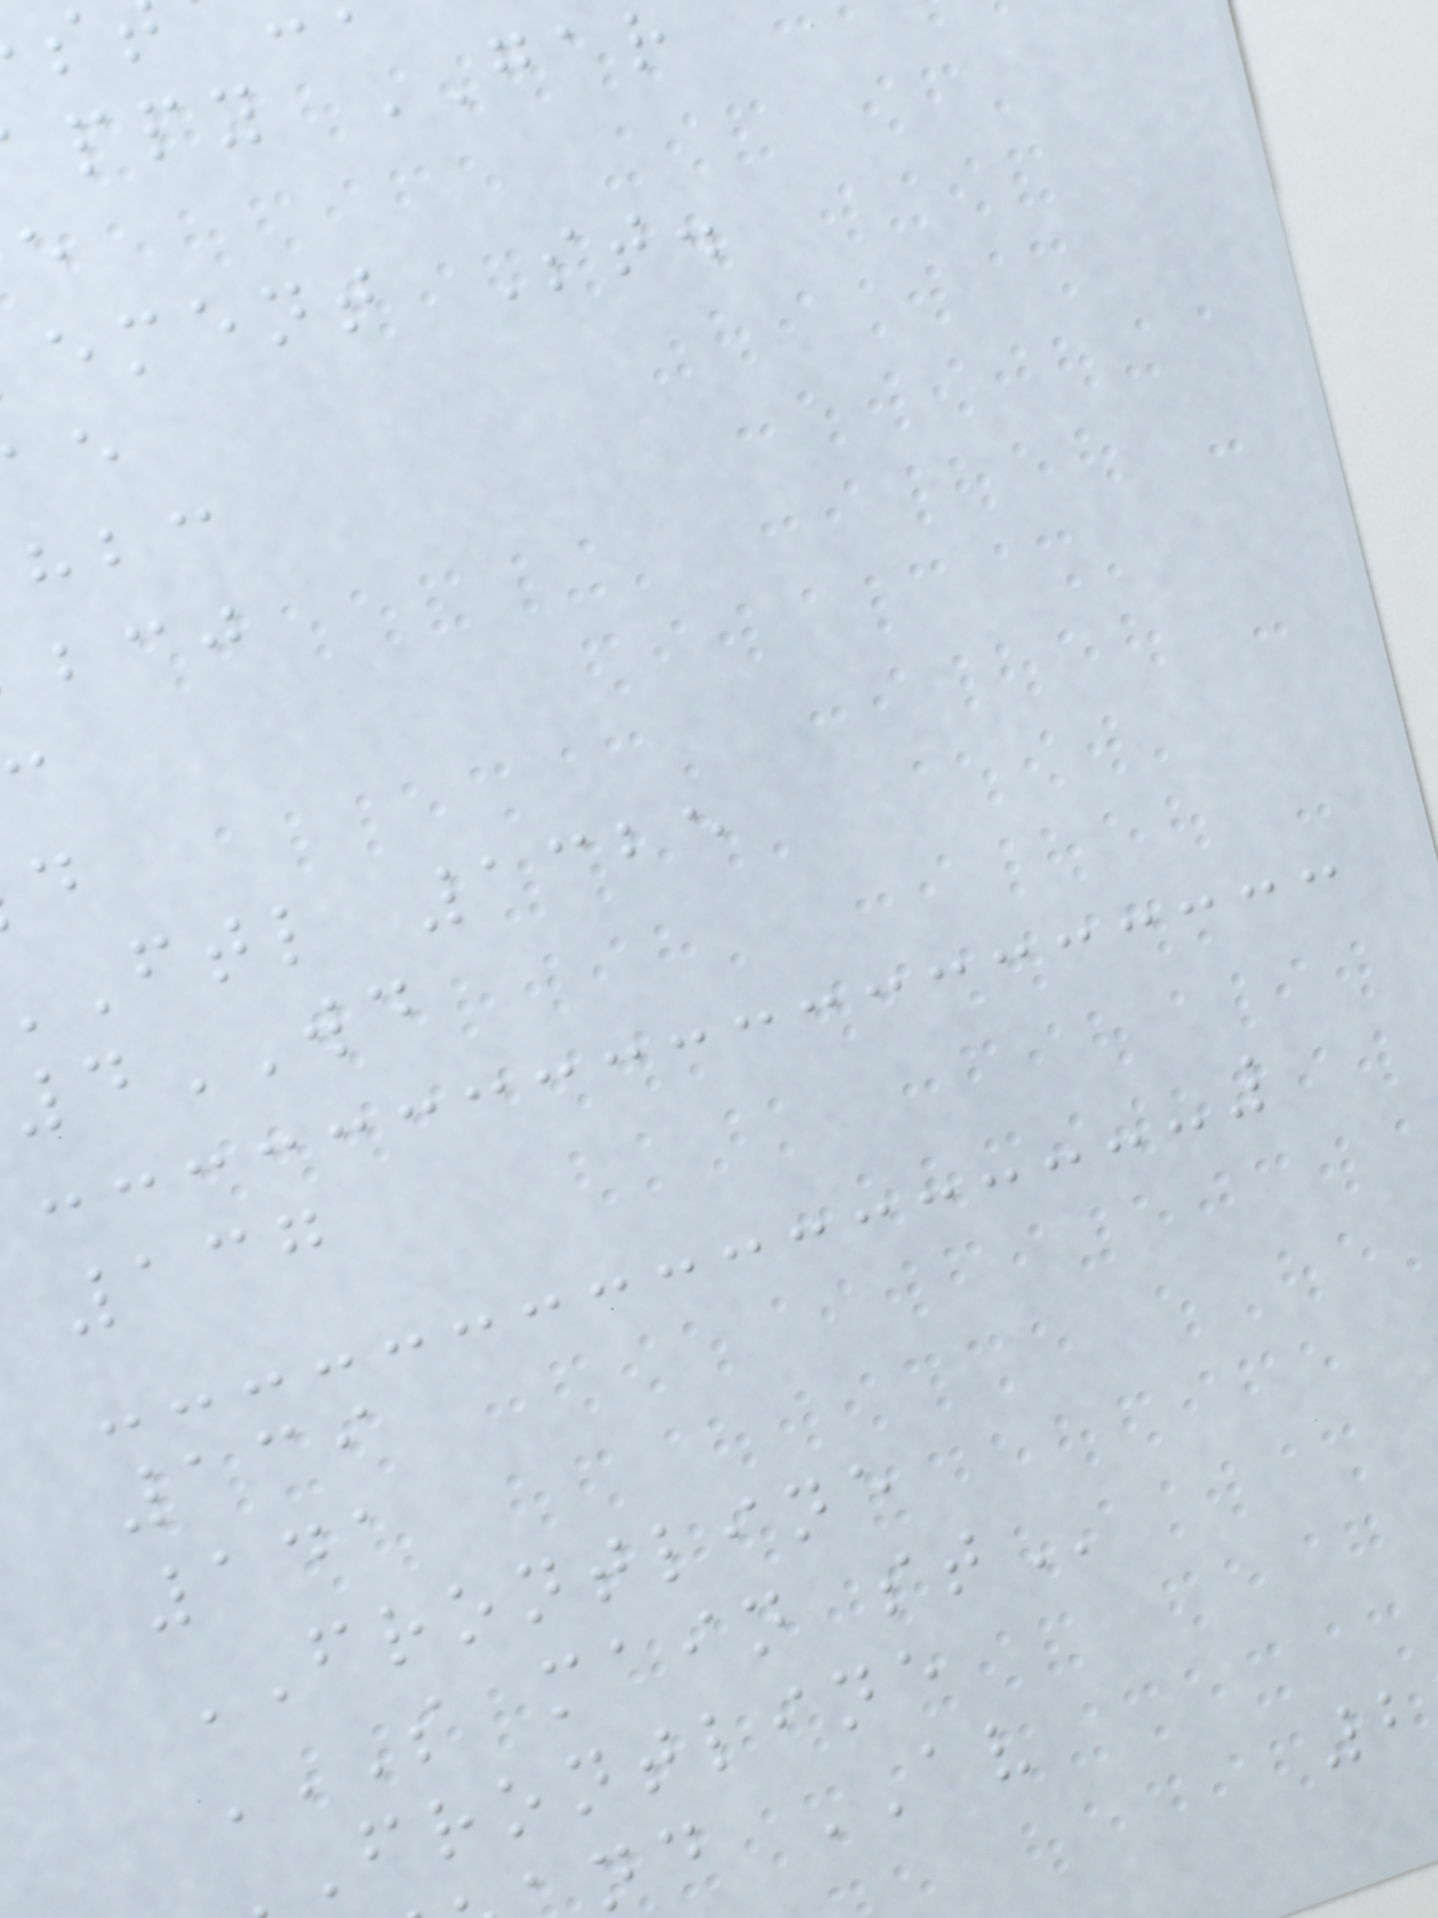ppy GAR
ement St.
ftl 1325
4WD
137
139
141
FRONTLINE
S MAIN ST
frontline
nd AV
